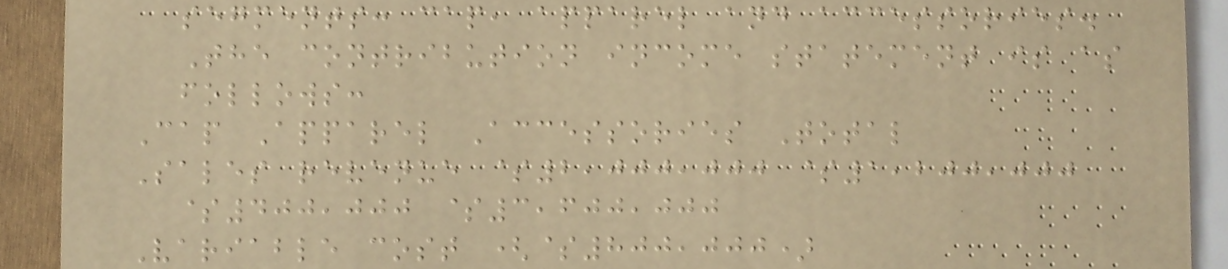segments: cap, apparel and accessories.
The contribution income statement is as
follows:
Cap Apparel Accessories Total
Sales revenue $2,000,000 $1,200,000
$400,000 $3,600,000
Variable cost ($800,000)
